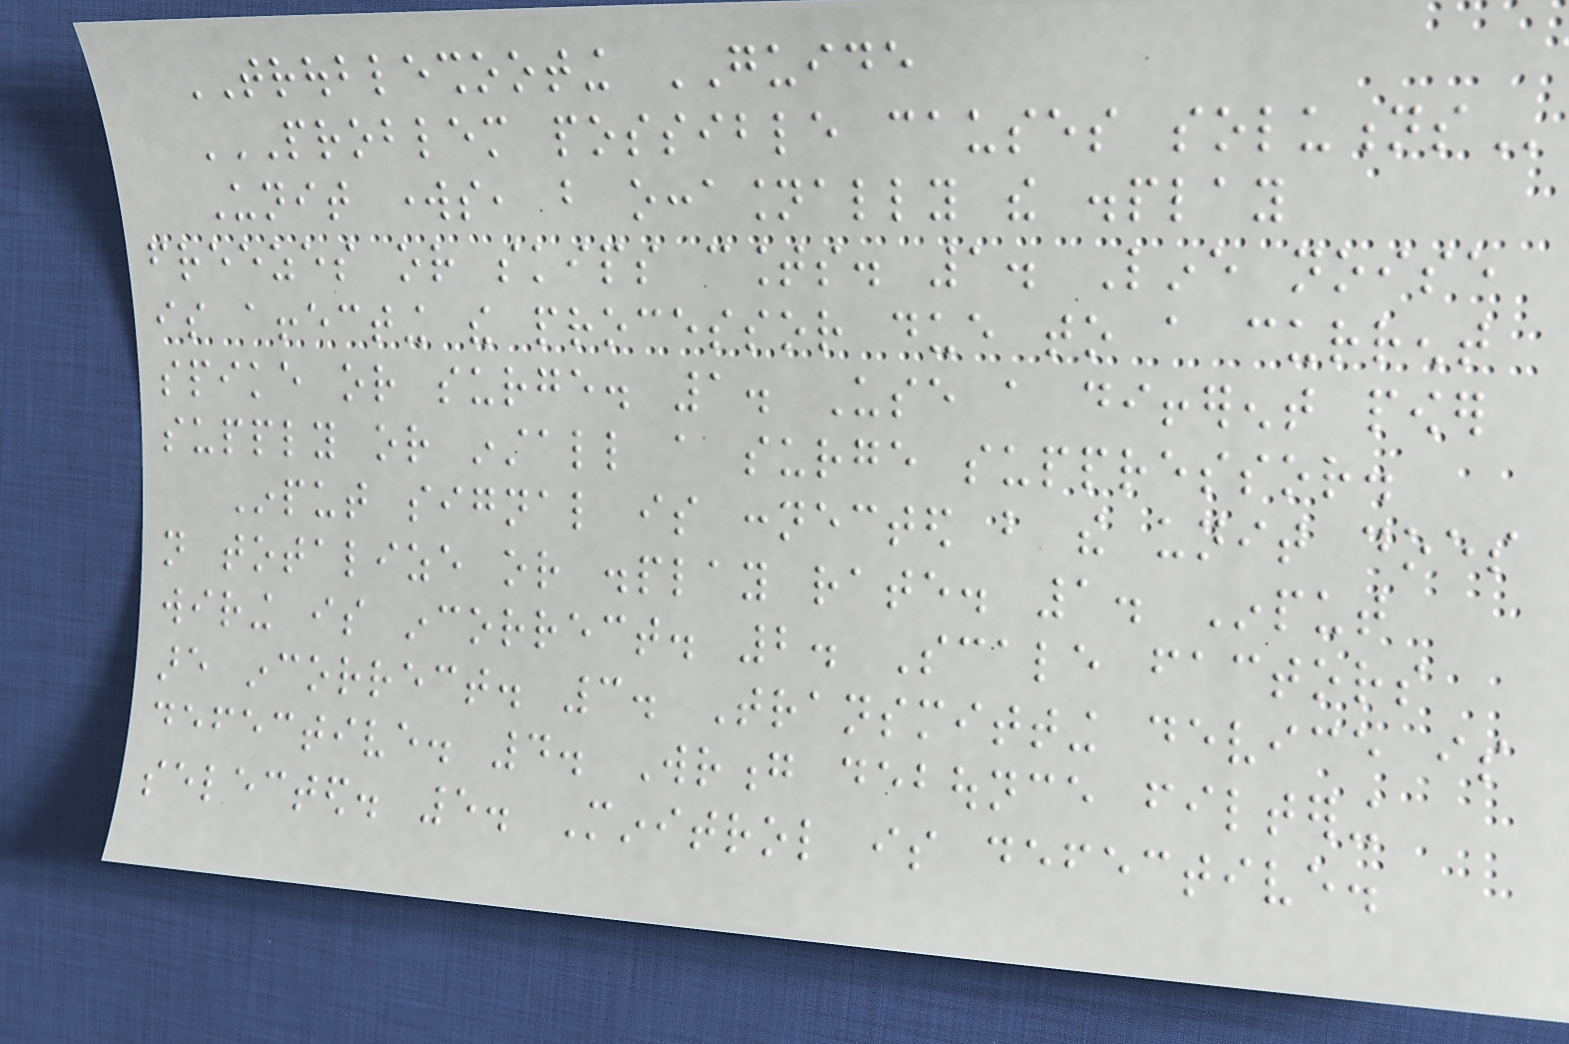TROUBLESHOOTING GUIDE
PROBLEM POSSIBLE CAUSES SOLUTIONS
Unit works, but occasionally the display
freezes or skips counts. 1. Line noise
is affecting the processor due to a current
spike or surge. 1. Use a different power
supply or install a surge suppressor.
Input signal is connected but the unit does
not totalize or display rate. 1. Input
wiring is incorrect. 2. Scale factors
are incorrect. 3. Transmitting device is
defective. 4. Wrong debounce filtering
selected. 5. Minitrol is defective.
